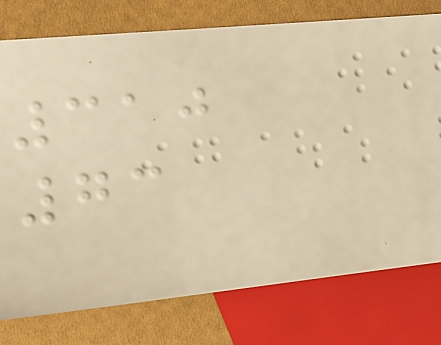310
73
